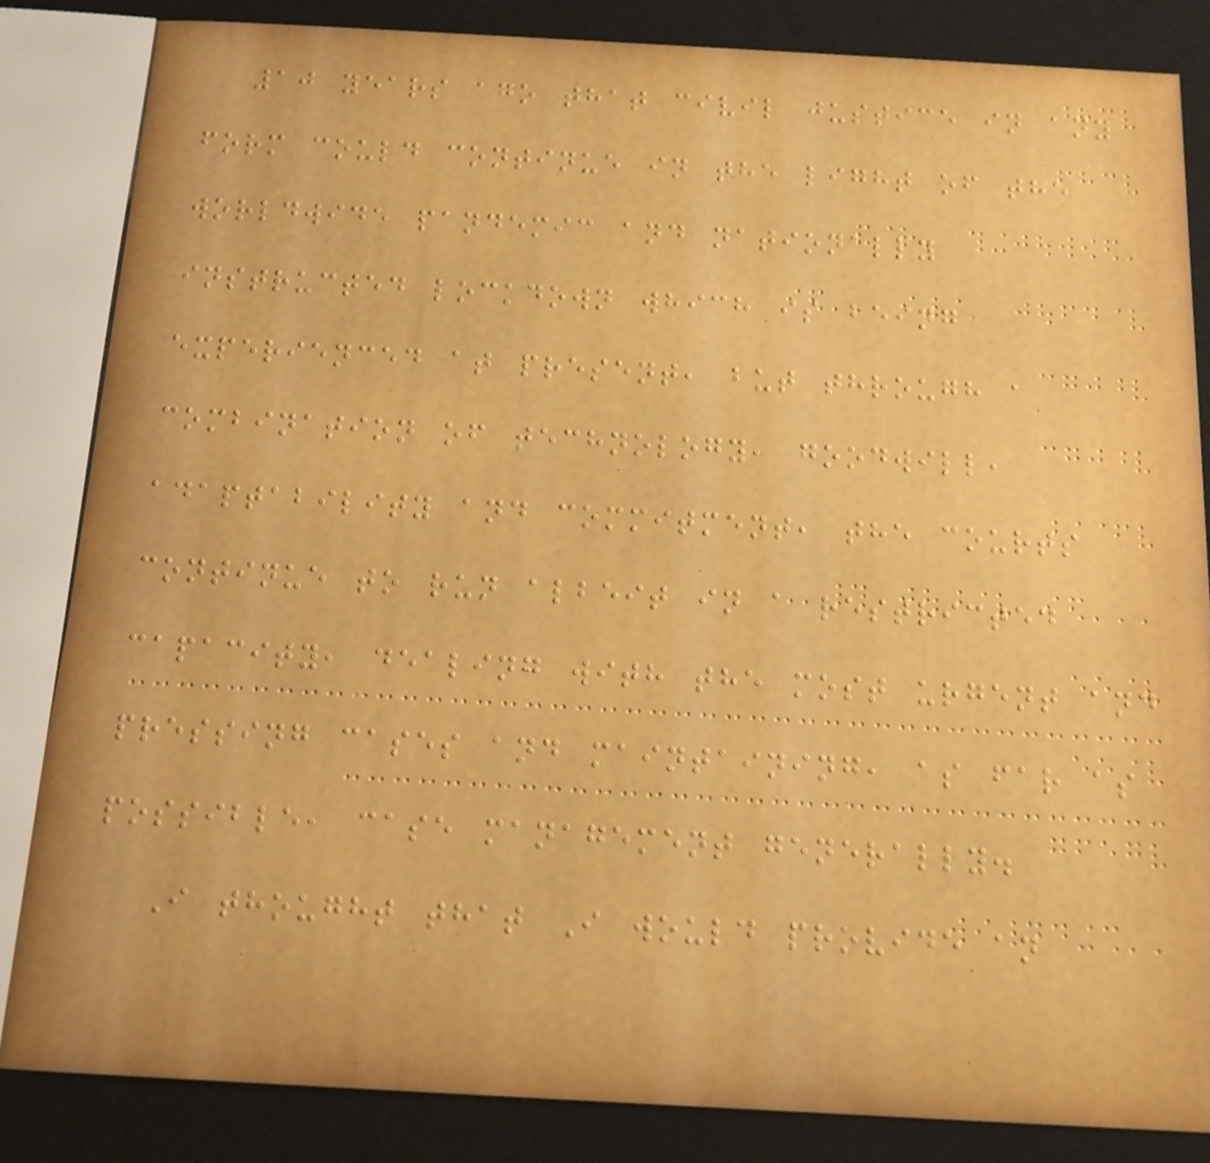10 years ago that civil justice in any
form could continue in the light of the
worldwide pandemic and nationally
instructed lockdown which is being
experienced at present, but through a
combination of technology, goodwill,
adaptability and commitment, the courts
continue to run albeit in a restricted
capacity, dealing with the most urgent and
pressing cases and maintaining, as far as
possible, case management generally.
I thought that I would provide an
